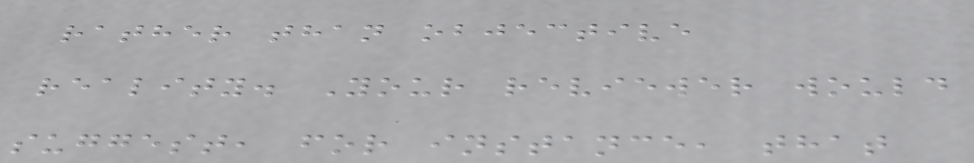rather than objective
reality. Your reviewer would
suggest, for instance, that
